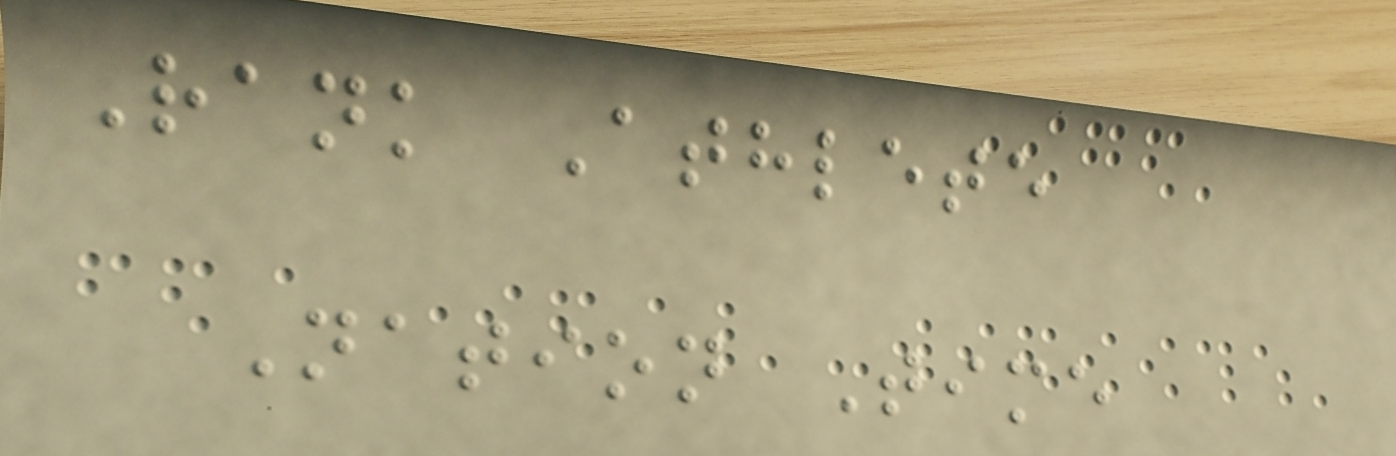Rank Athlete
Nation Time
